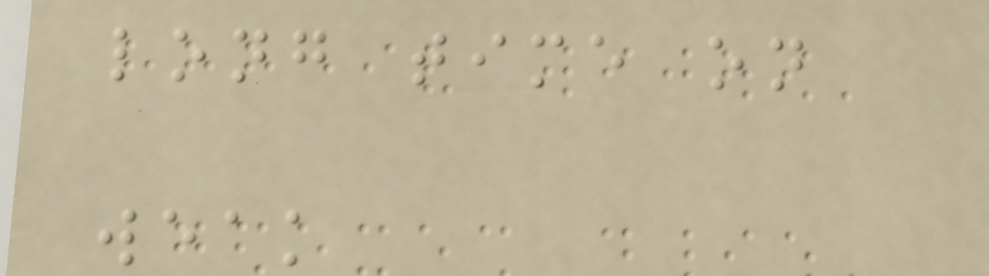long time on
weak
